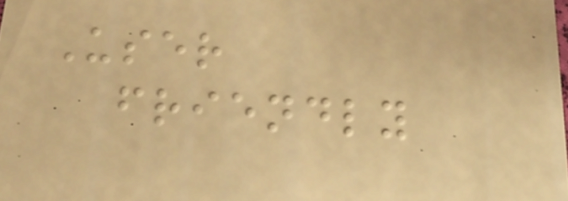User
friendly
